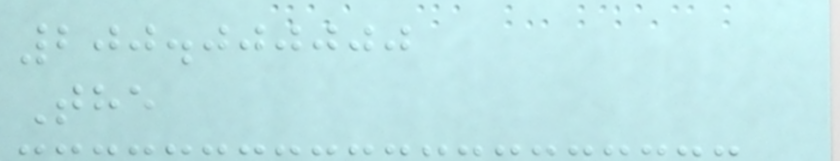200.000000
The
